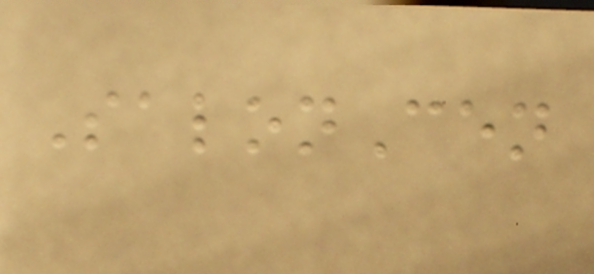SalonCen
